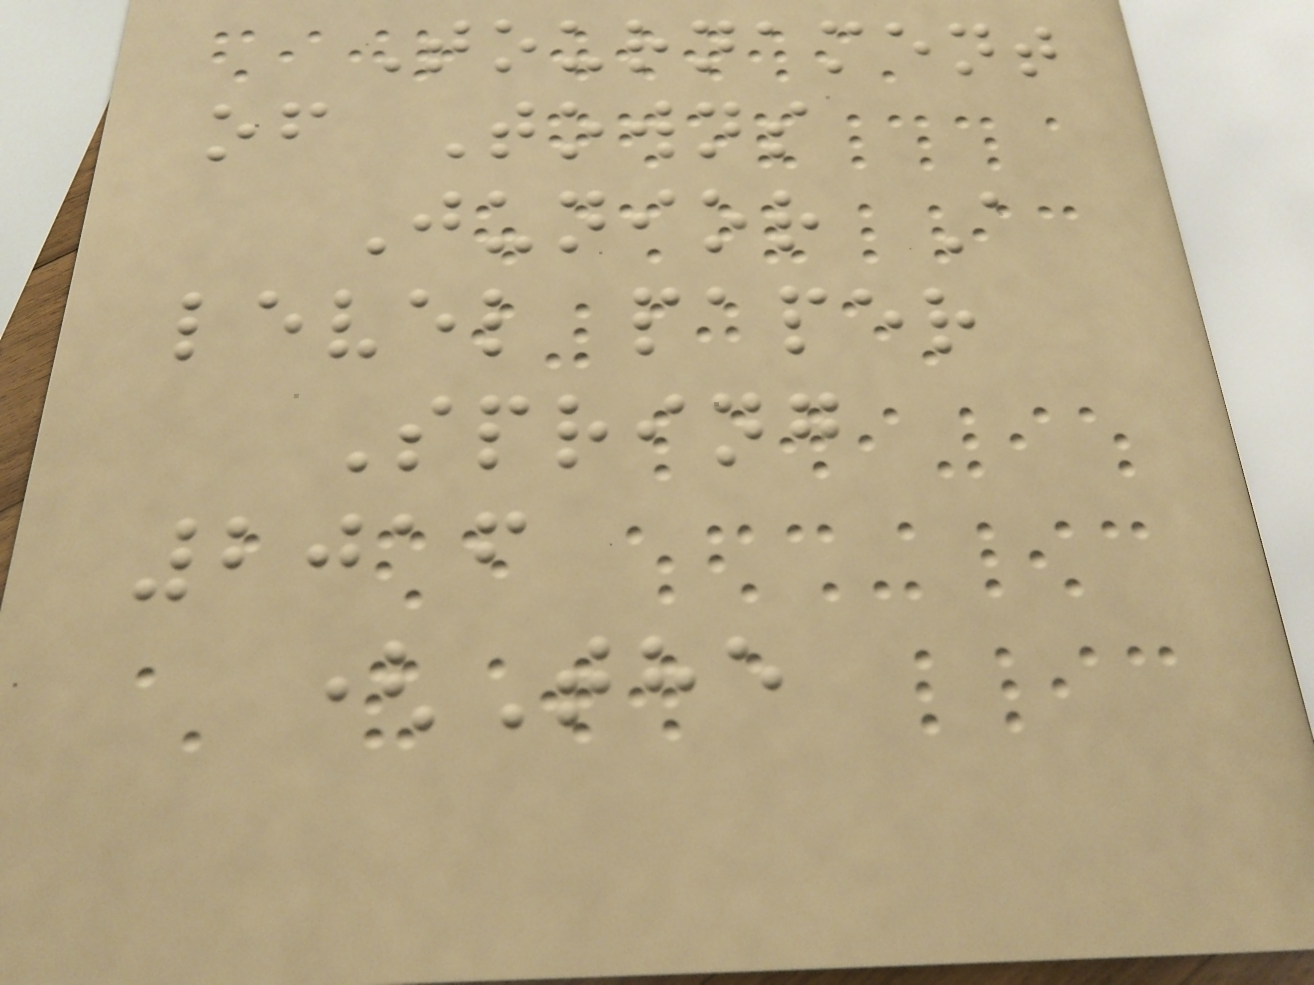Tournament
of Towns
Junior A
level paper
Spring
2016
(The
